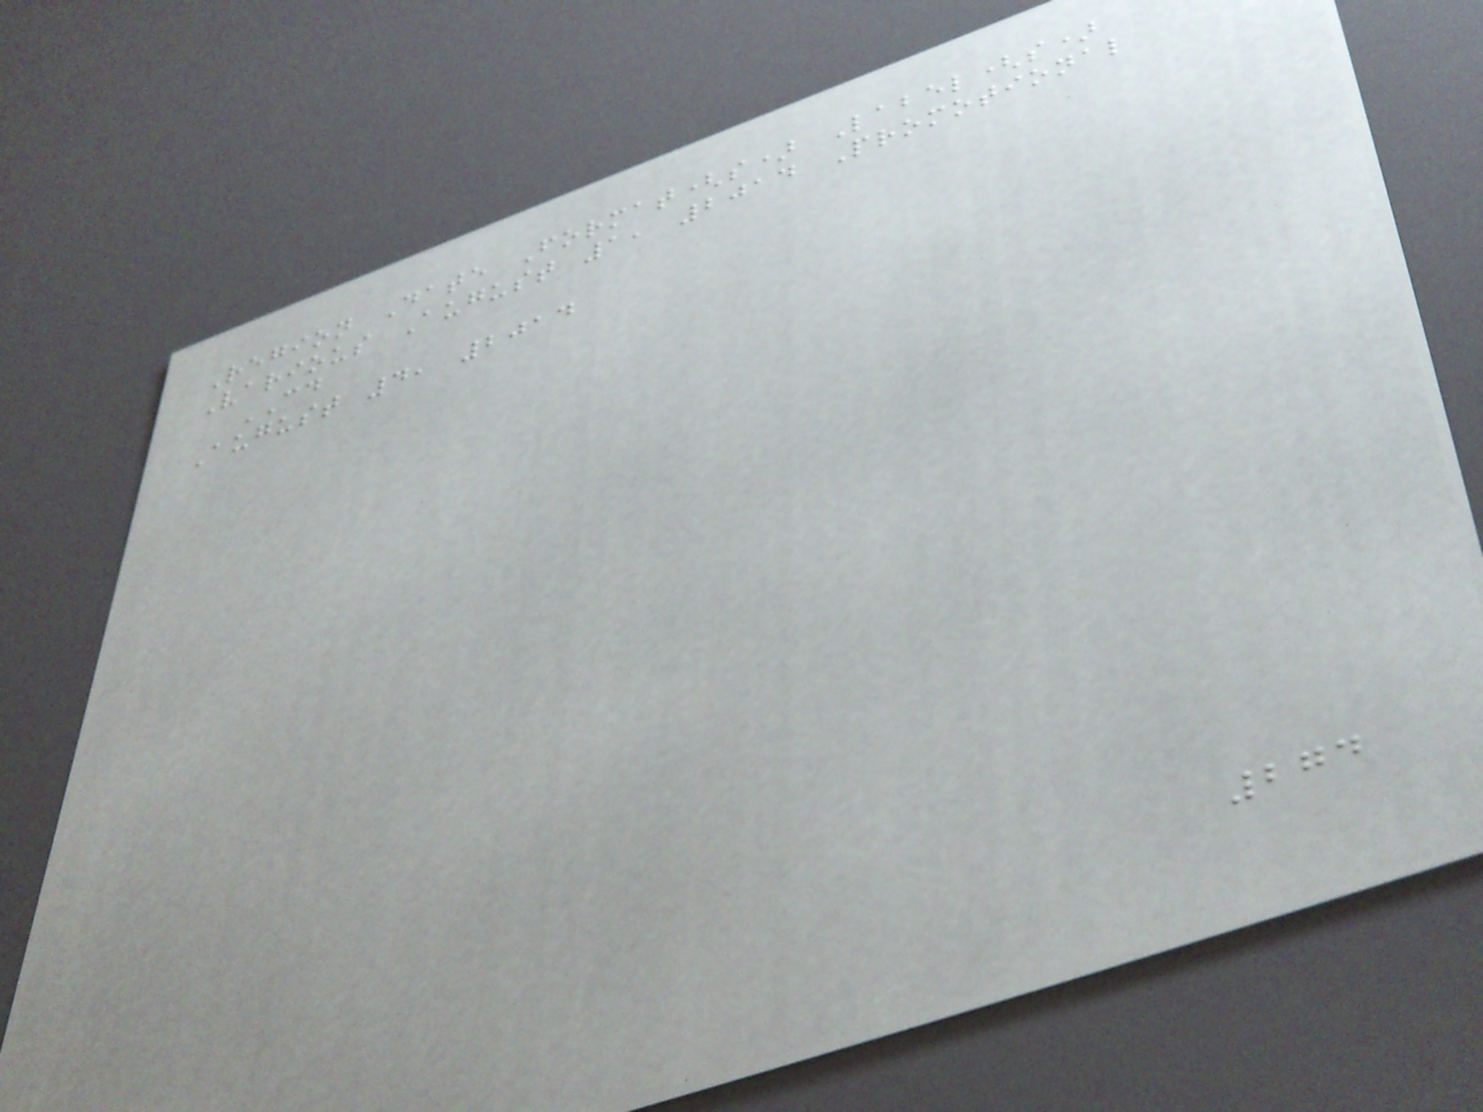Region Date Format(s) Label(s)
Various August 1, 2014 Promotional
CD
August 4, 2014
274
